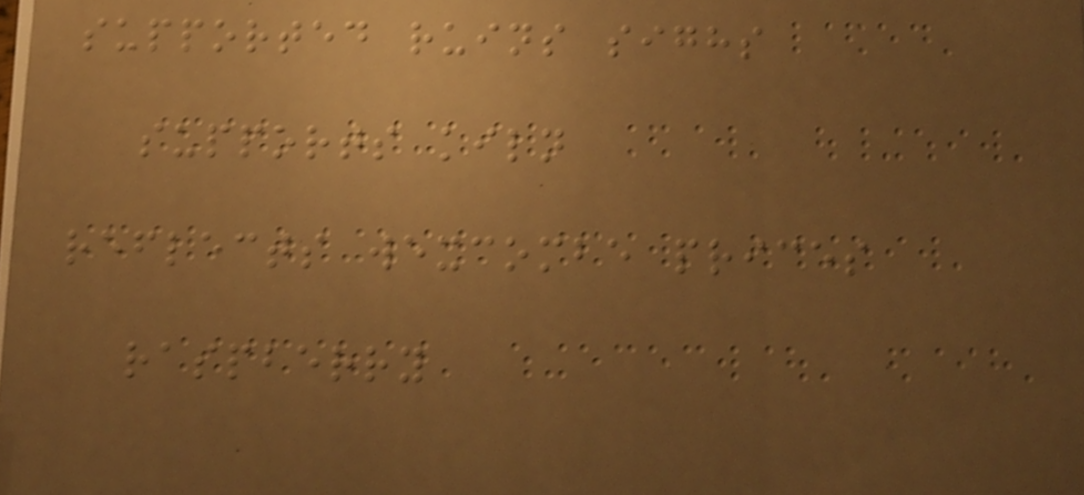supported ruins sighs
supports kiln
reflects wexcombe prices
raspberry
